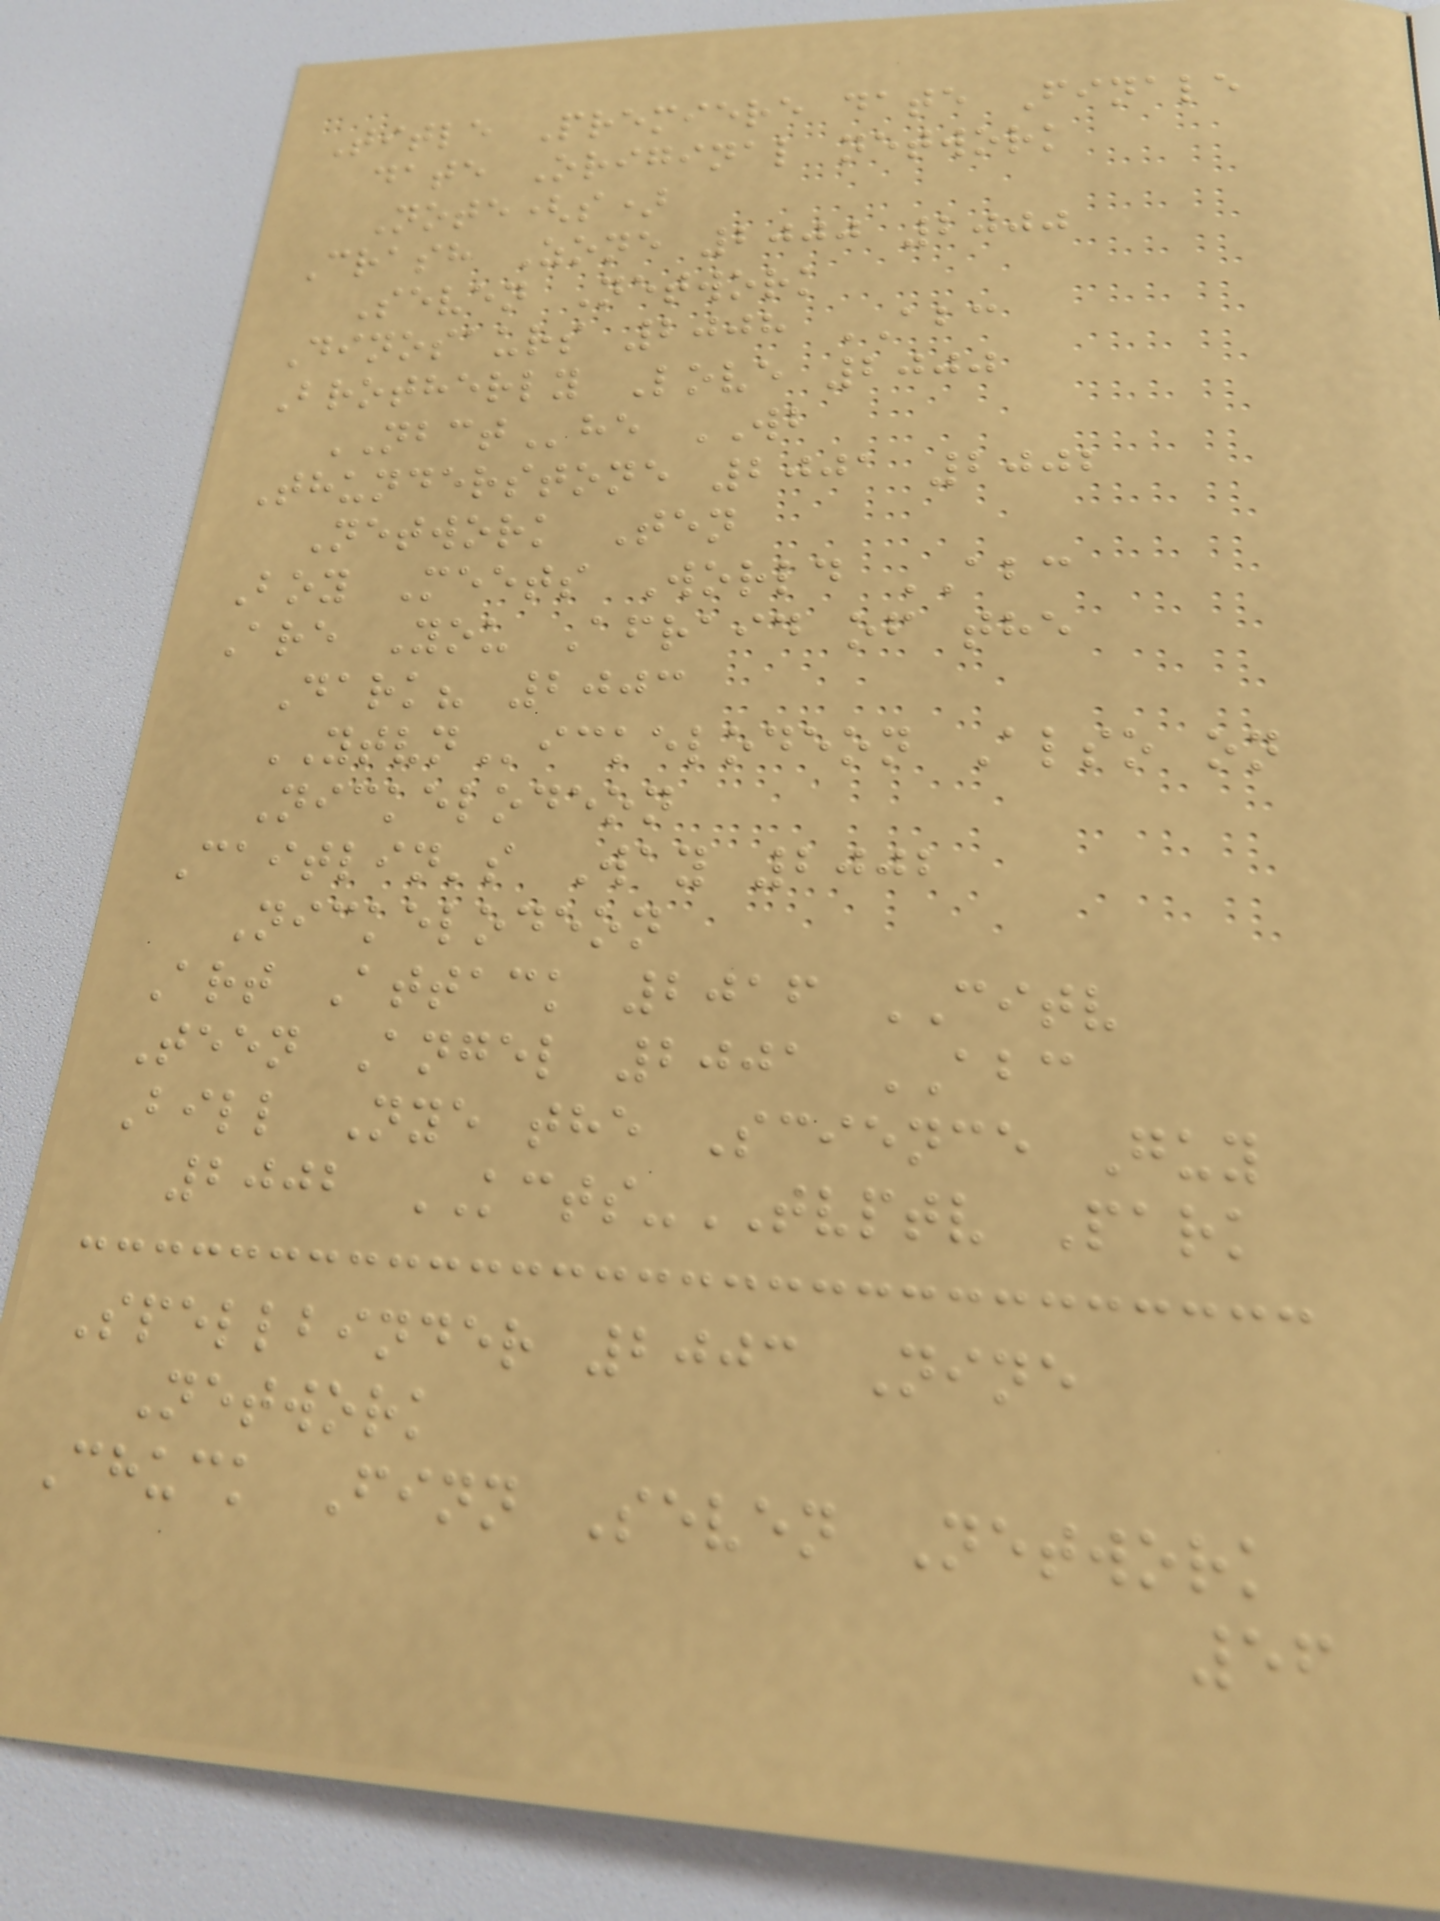Title Premiere date Finale
date Original network
Note(s)
Crash Zone 2000 2000
Seven Network
Dinosaurs 2008 ABC
Brotherly Love 2000
NBCThe WB
Thunderstone 2001 2002
Network Ten
Boy Meets World ABC
Are You Afraid of the
Dark? 2003
YTVNickelodeon Also on
Nickelodeon
Caitlin's Way 2002
Nickelodeon
Art Attack 2016 CITV
Teen Angel 2001 ABC
Bill Nye the Science Guy
2002 KCTS-TVPTV Park
Spellbinder 2003 Nine
Network
Chuck Finn Seven Network
56
